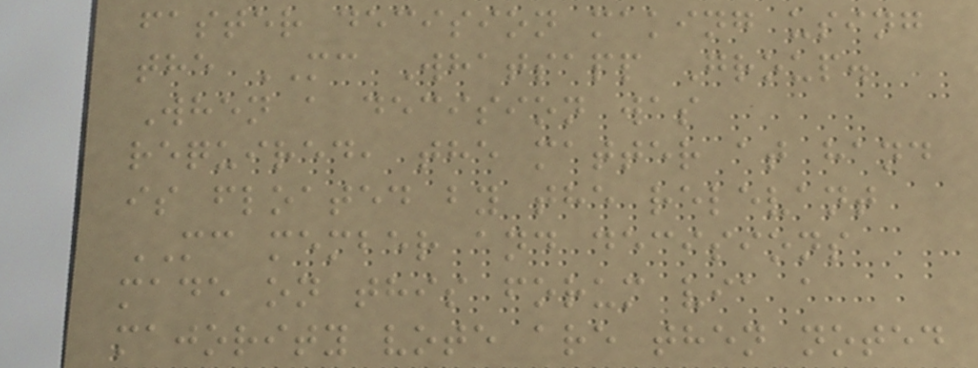faster decision making using
the MC Whatsapp Group.
When a decision was
required, the matter at hand
is floated by the relevant
MC member and decisions
made on this forum via a
majority vote are then noted
